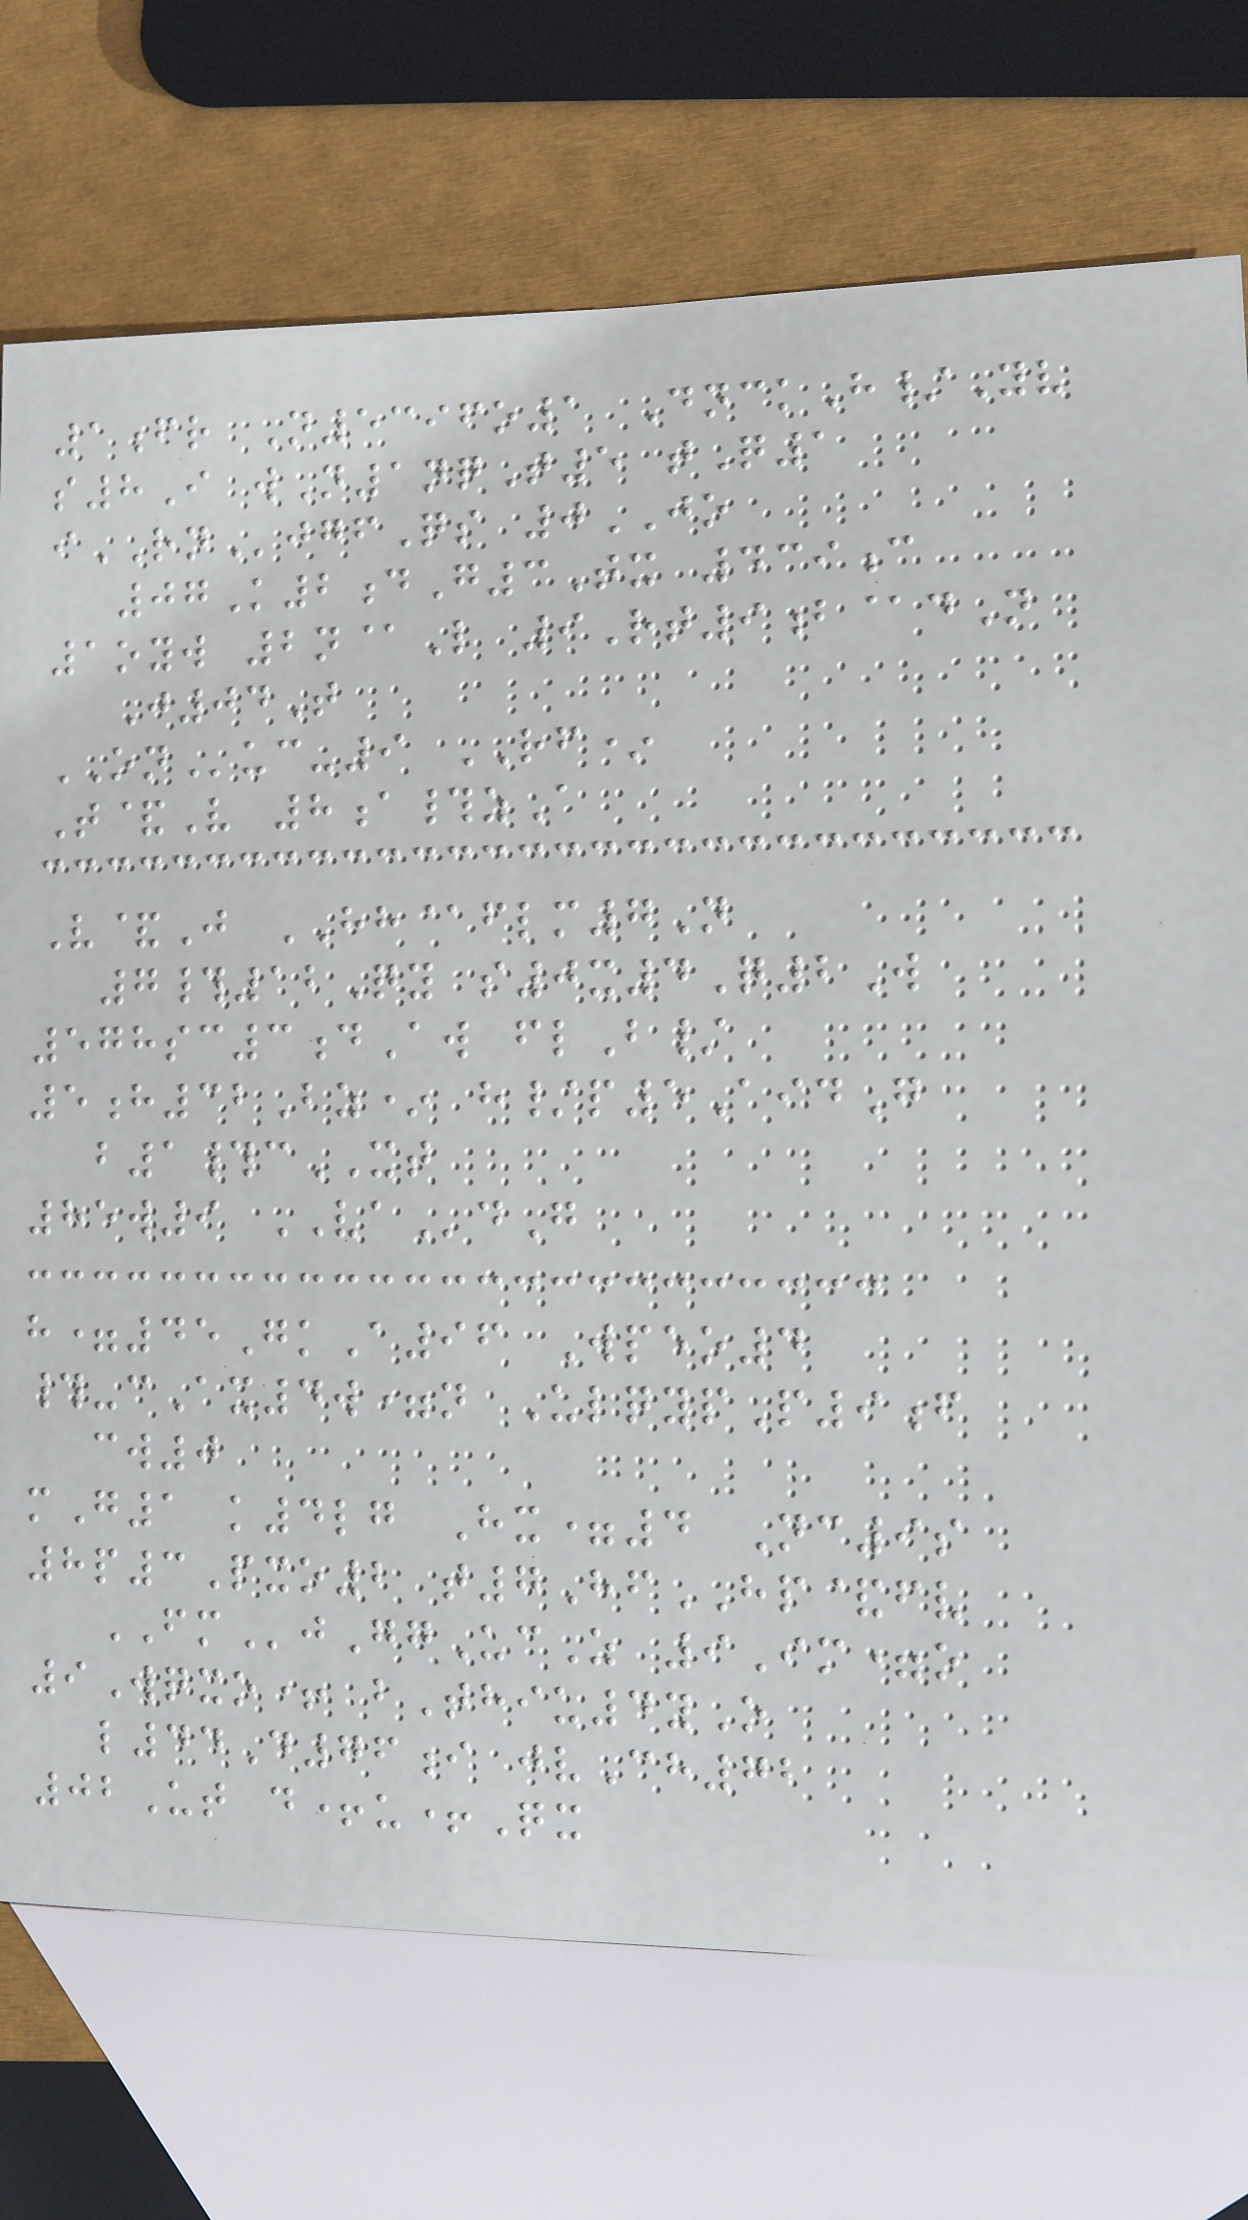1fr N5396o1 DnckH/Yv
s8I wN1nqT5 tQ1
iRNjgfQs 0JO
07K2dG3Tx 439c
1oyw 2n@L 9Rt9b@dN
J04T
ONuc-9 RF*
T&V 8a#zA
V&J HH@flm7N
7#12Qy s0x4Q2W
578sc3dAw flB/
5h32Bz* h/p5AidG
b1#cXT
85w9 VAdG
h=45GkA96 Wpeo4
#-cAx4w=n UlqypP9f
cw0
mG1 k4lg Hx=4 Nc9s
8p3Pxo2 t7HfHP&fv
FMjGgUcZ 9Im=o
9Wqxo+ bThiu4yO
l44D76i jvCh72
02Ut d+u+Qx
